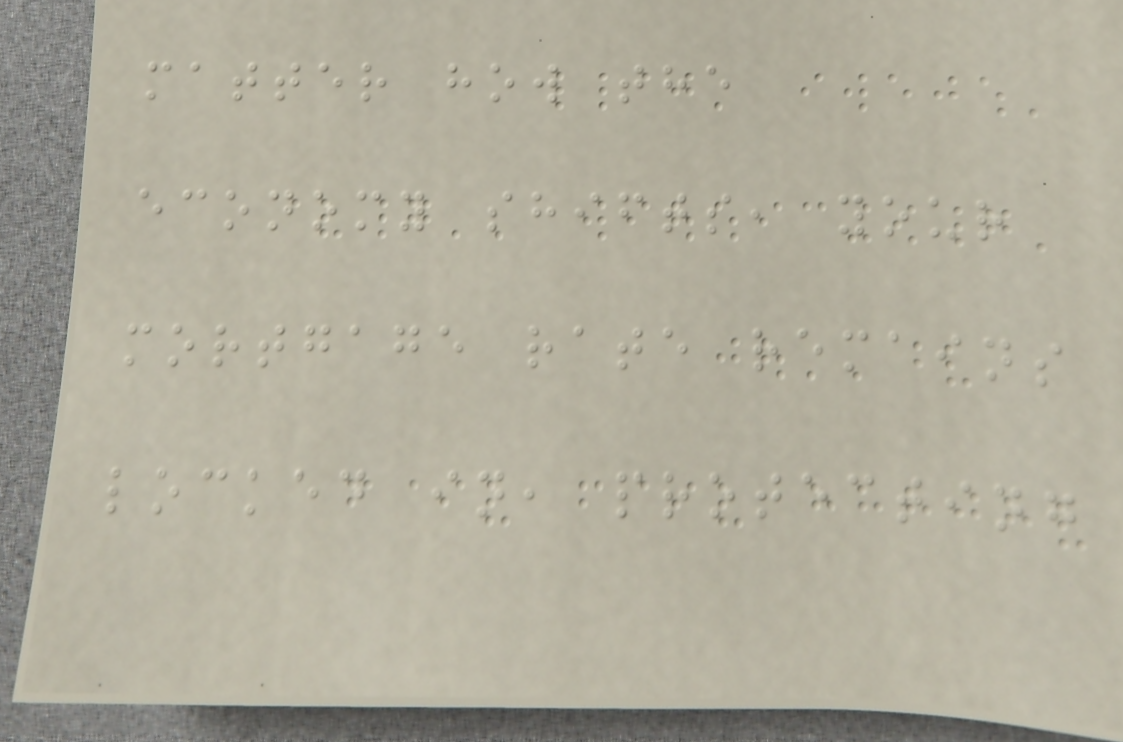matter how the
economy shifts, your
mortgage rate remains
locked in, protecting
